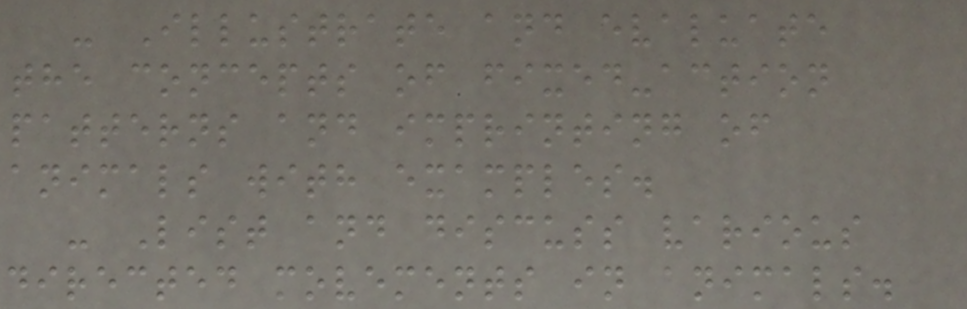- Illustrate and evaluate
the concepts of fixed-action
patterns and imprinting of
animals with examples.
- List and discuss various
directed movements in animals.
